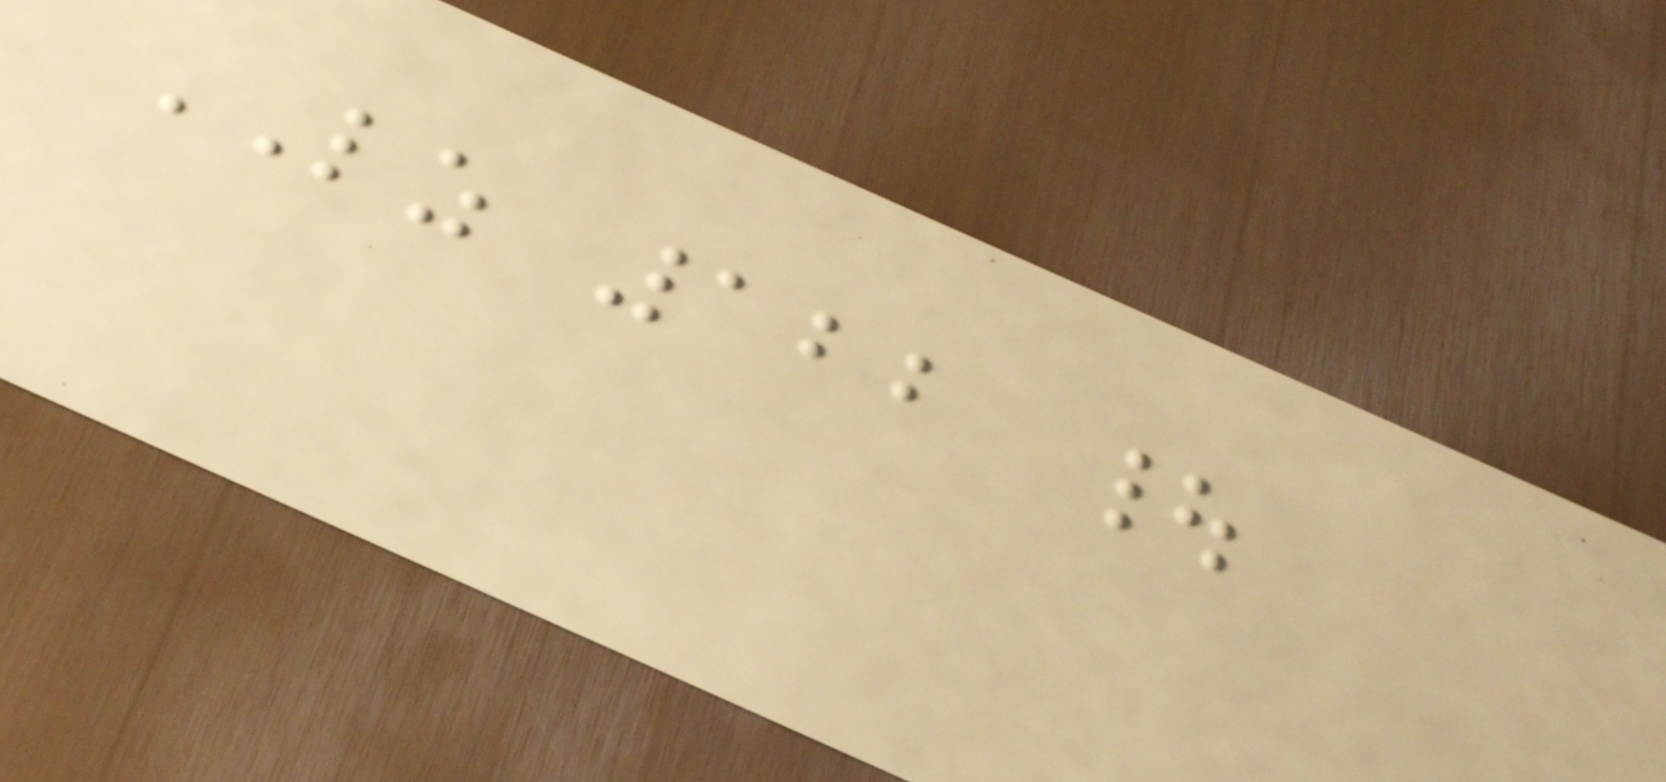LZ 122 |
